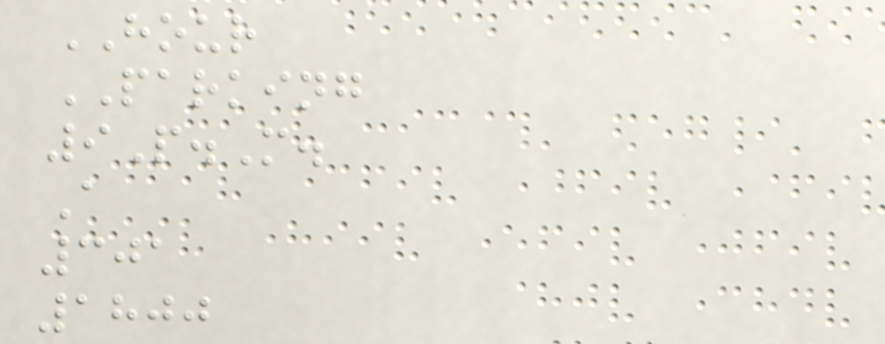HOUR
PARKING
9P.M.
A
301
1800
